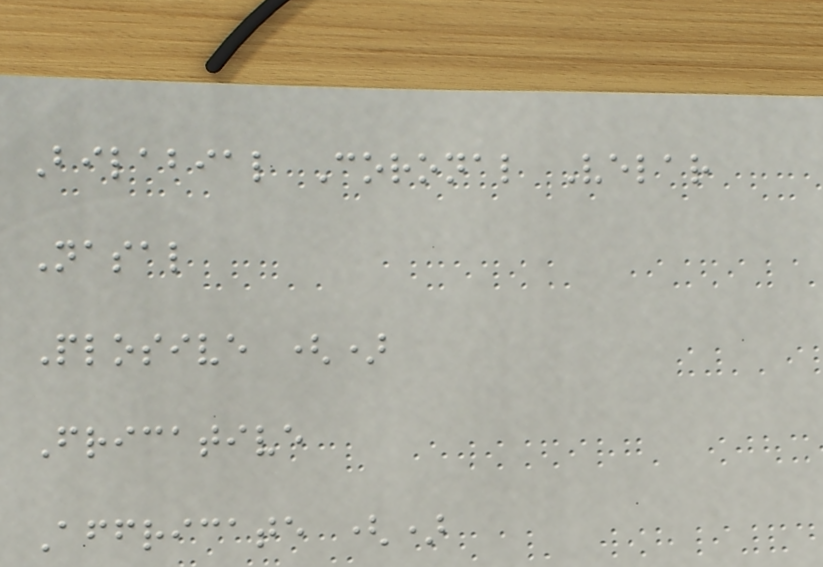Bilabial Coronal Velar
Nasal
Plosive ()
Fricative
Affricate ()
